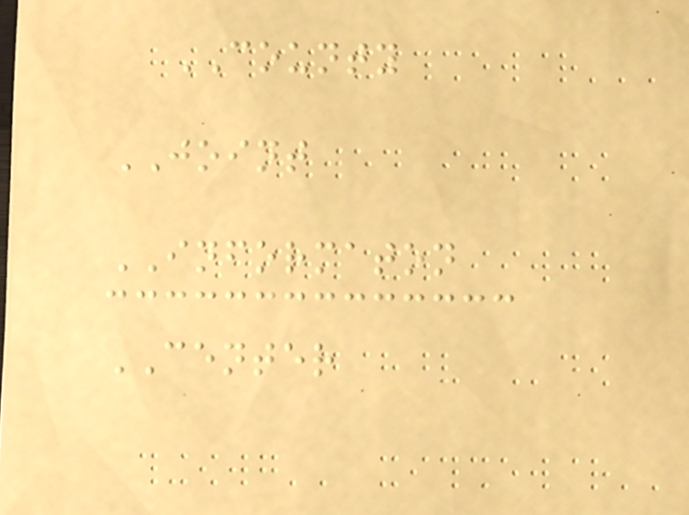COUNTY
JOINT
INFORMATON
CENTER
